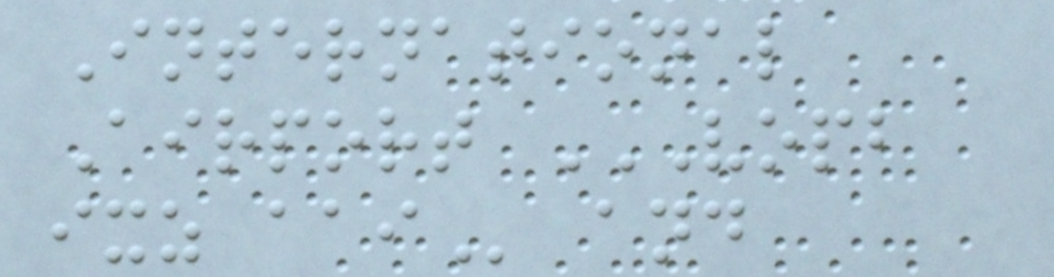International
Airport VOPB
IXZ AAI and
